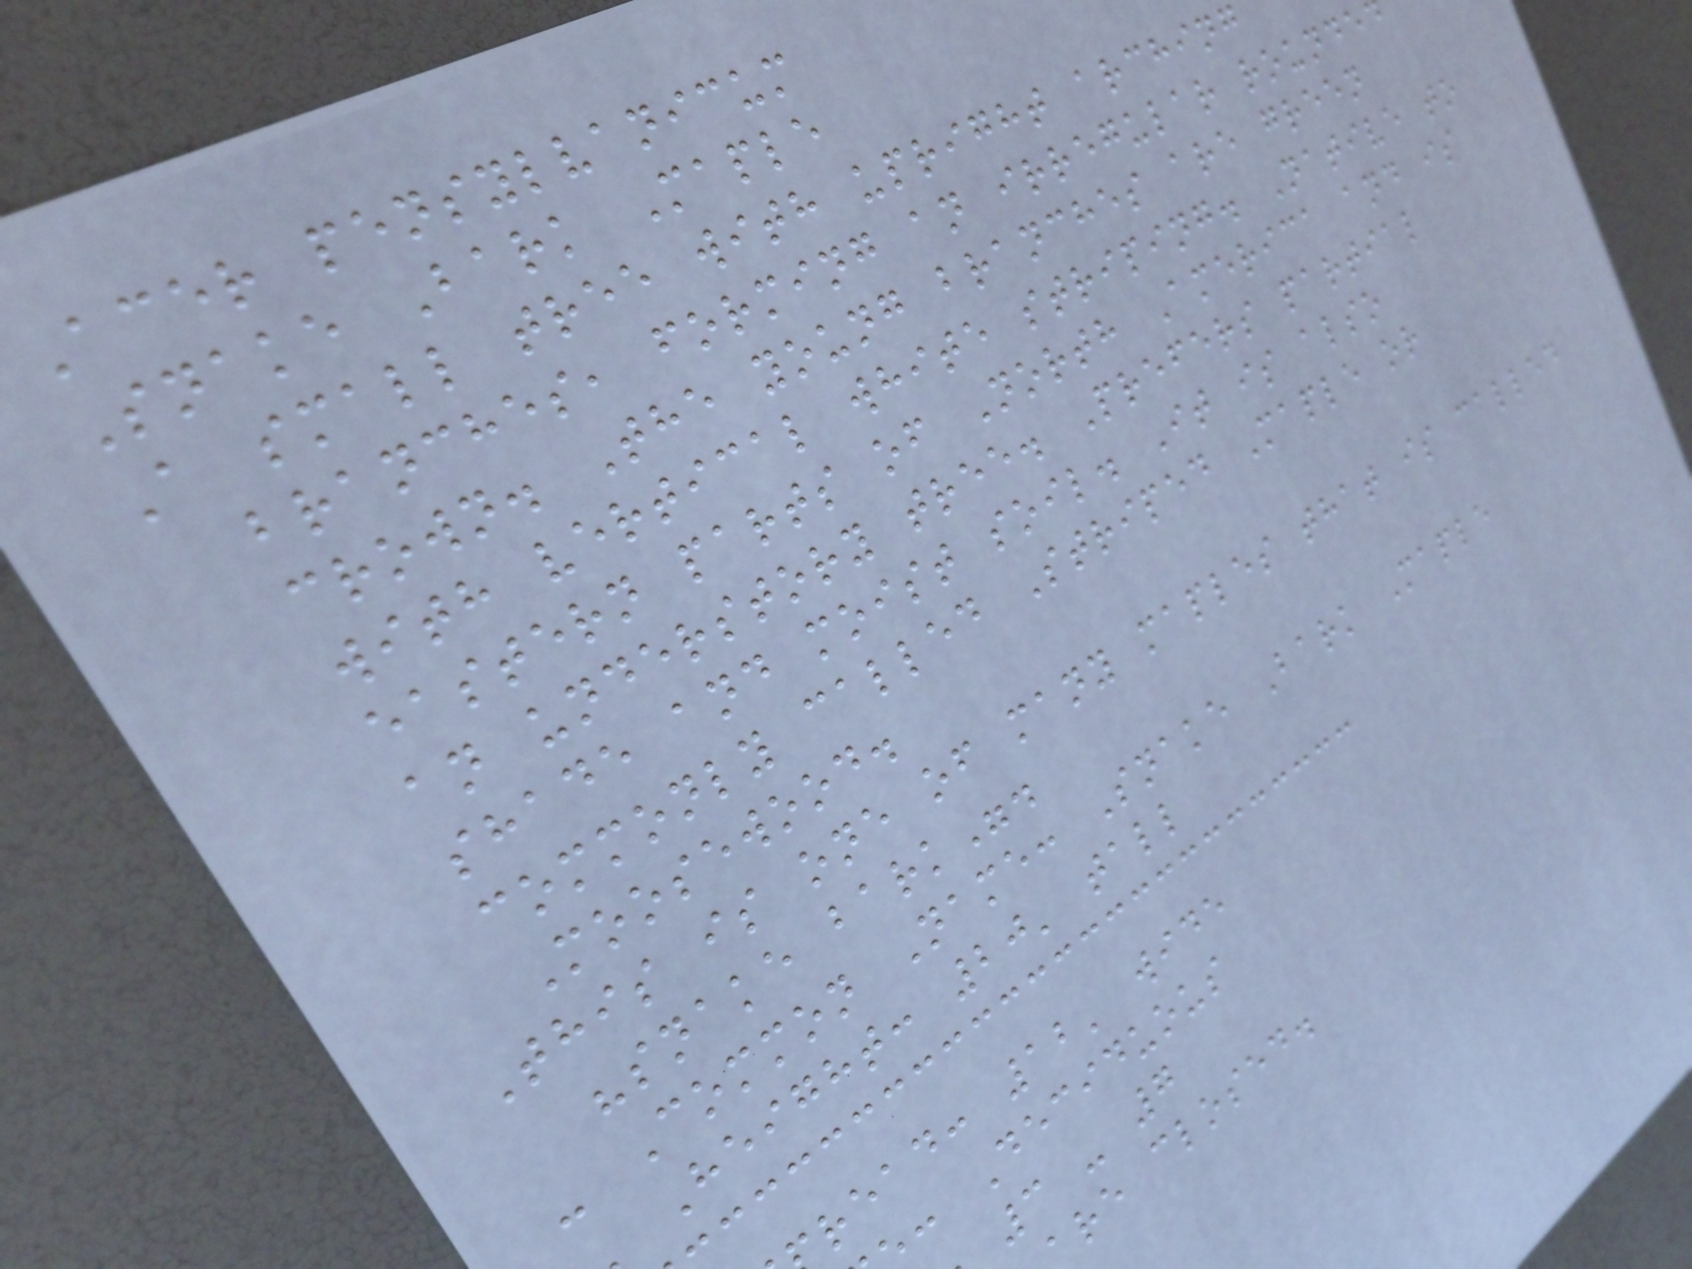Acer pensylvanicum
Snake Bark Maple
A small tree with upright arching
branches, forming an irregular rounded
crown. The young branches are green
with vertical white striping. Native to
eastern parts of North America and is
an understory tree. Prefers partial
shade and moist soil. It is also
commonly called Striped Maple or
Moosewood.
This is one of many maples that is called
"snake bark".
- Common Name: Snake Bark Maple
Height: 20' tall
read: 12' wide
: Deciduous
3 - 7
re closed.
